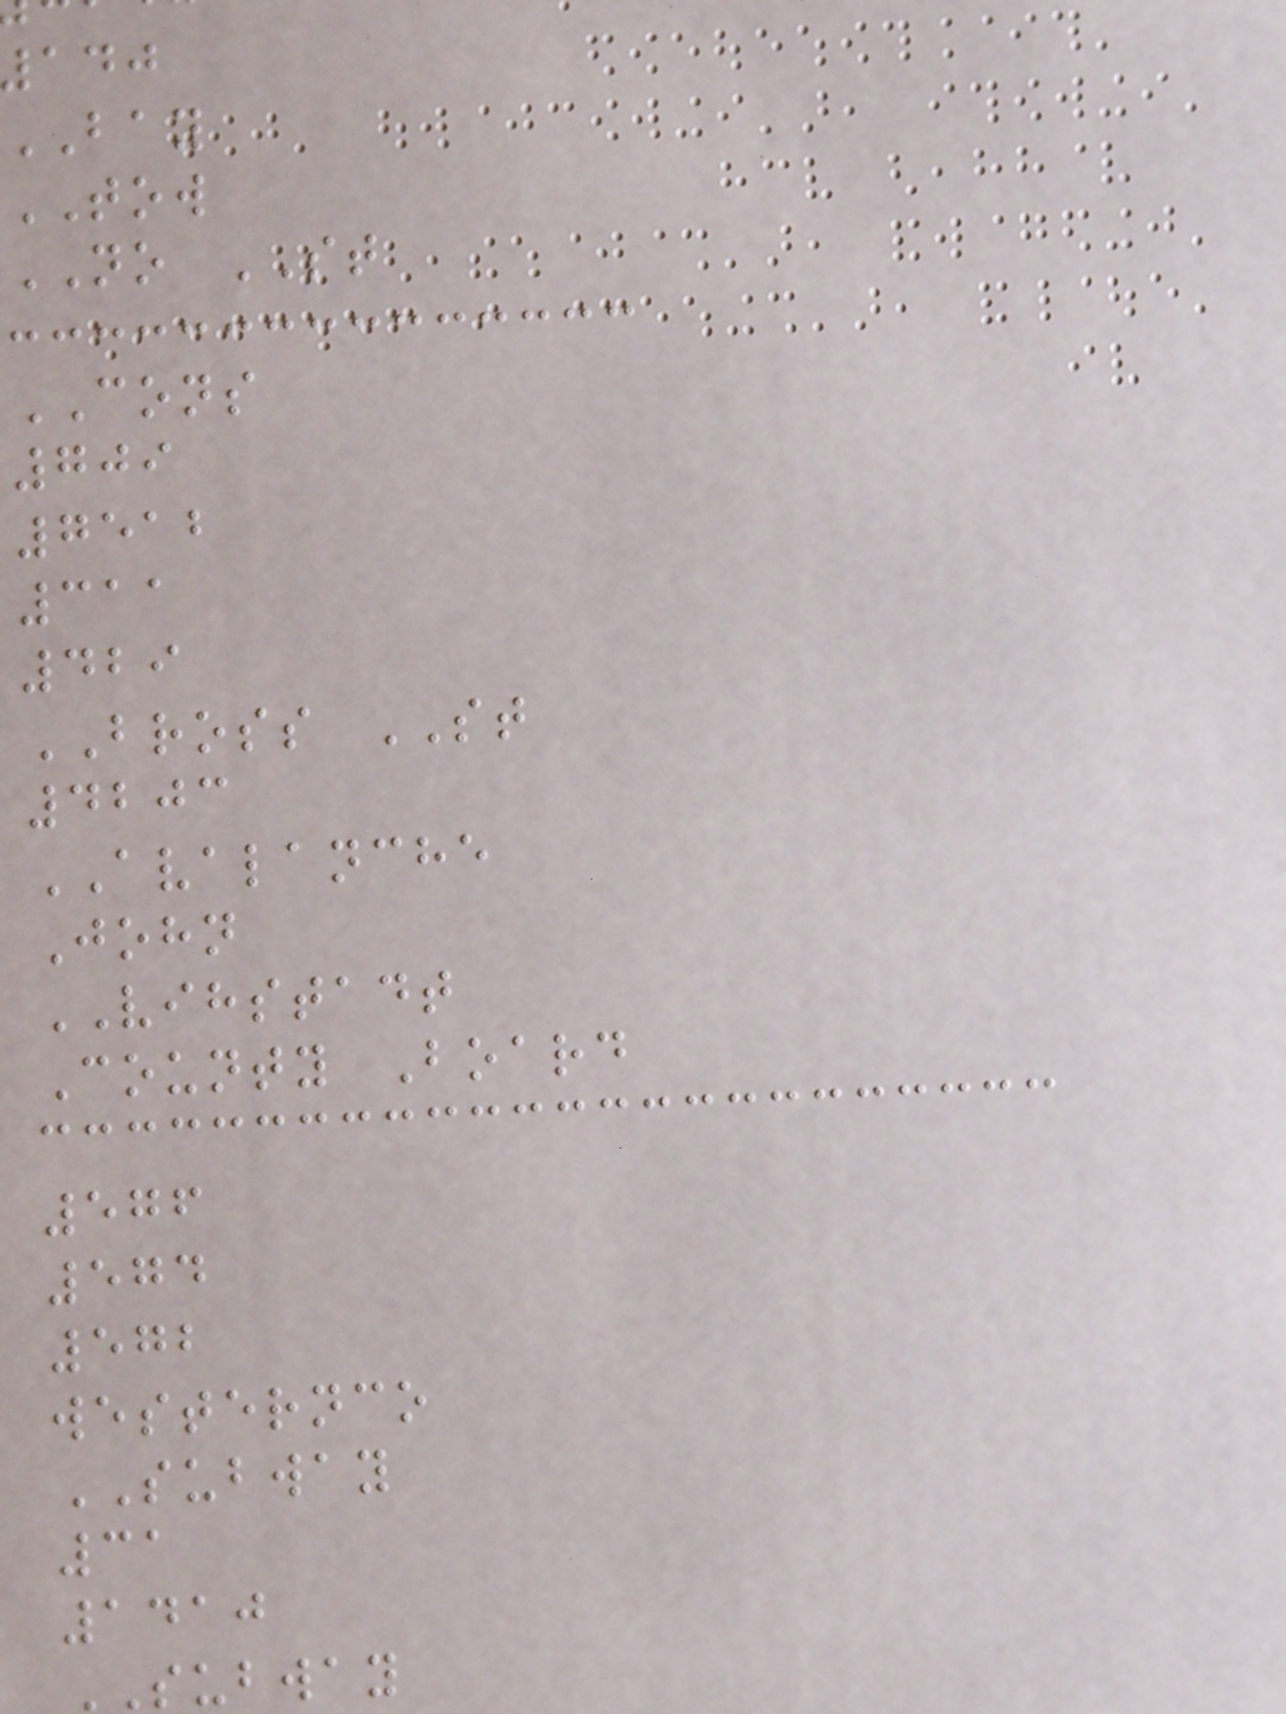BAY
TOW
NO ST
CONS
709
7512
311
429
BROSS ST
4203
AVALANCHE
John
VIHSTADT
County Board
576
574
572
westernco
SUBWAY
31
1410
SUBWAY
